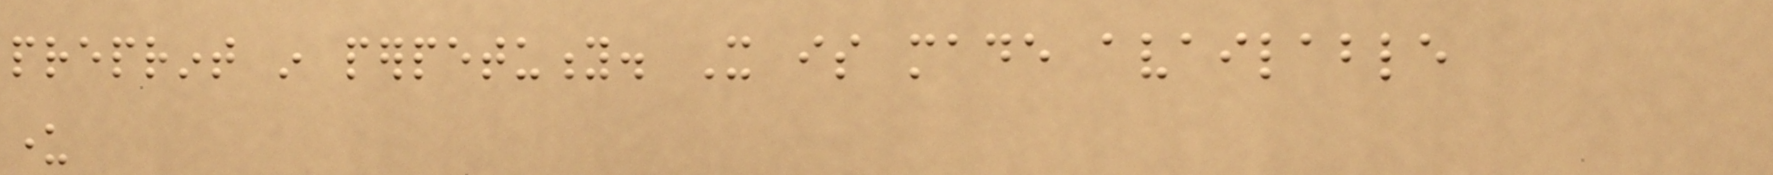preprint in perpetuity. It is made available
under
